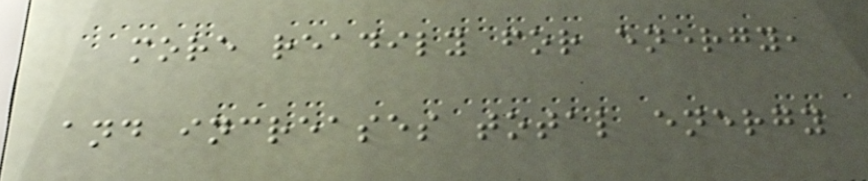more readily for energy,
and increases total energy
